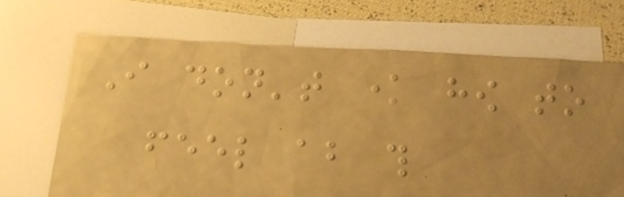I don't know how to
feel about this
